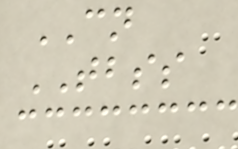CN
TBSS
